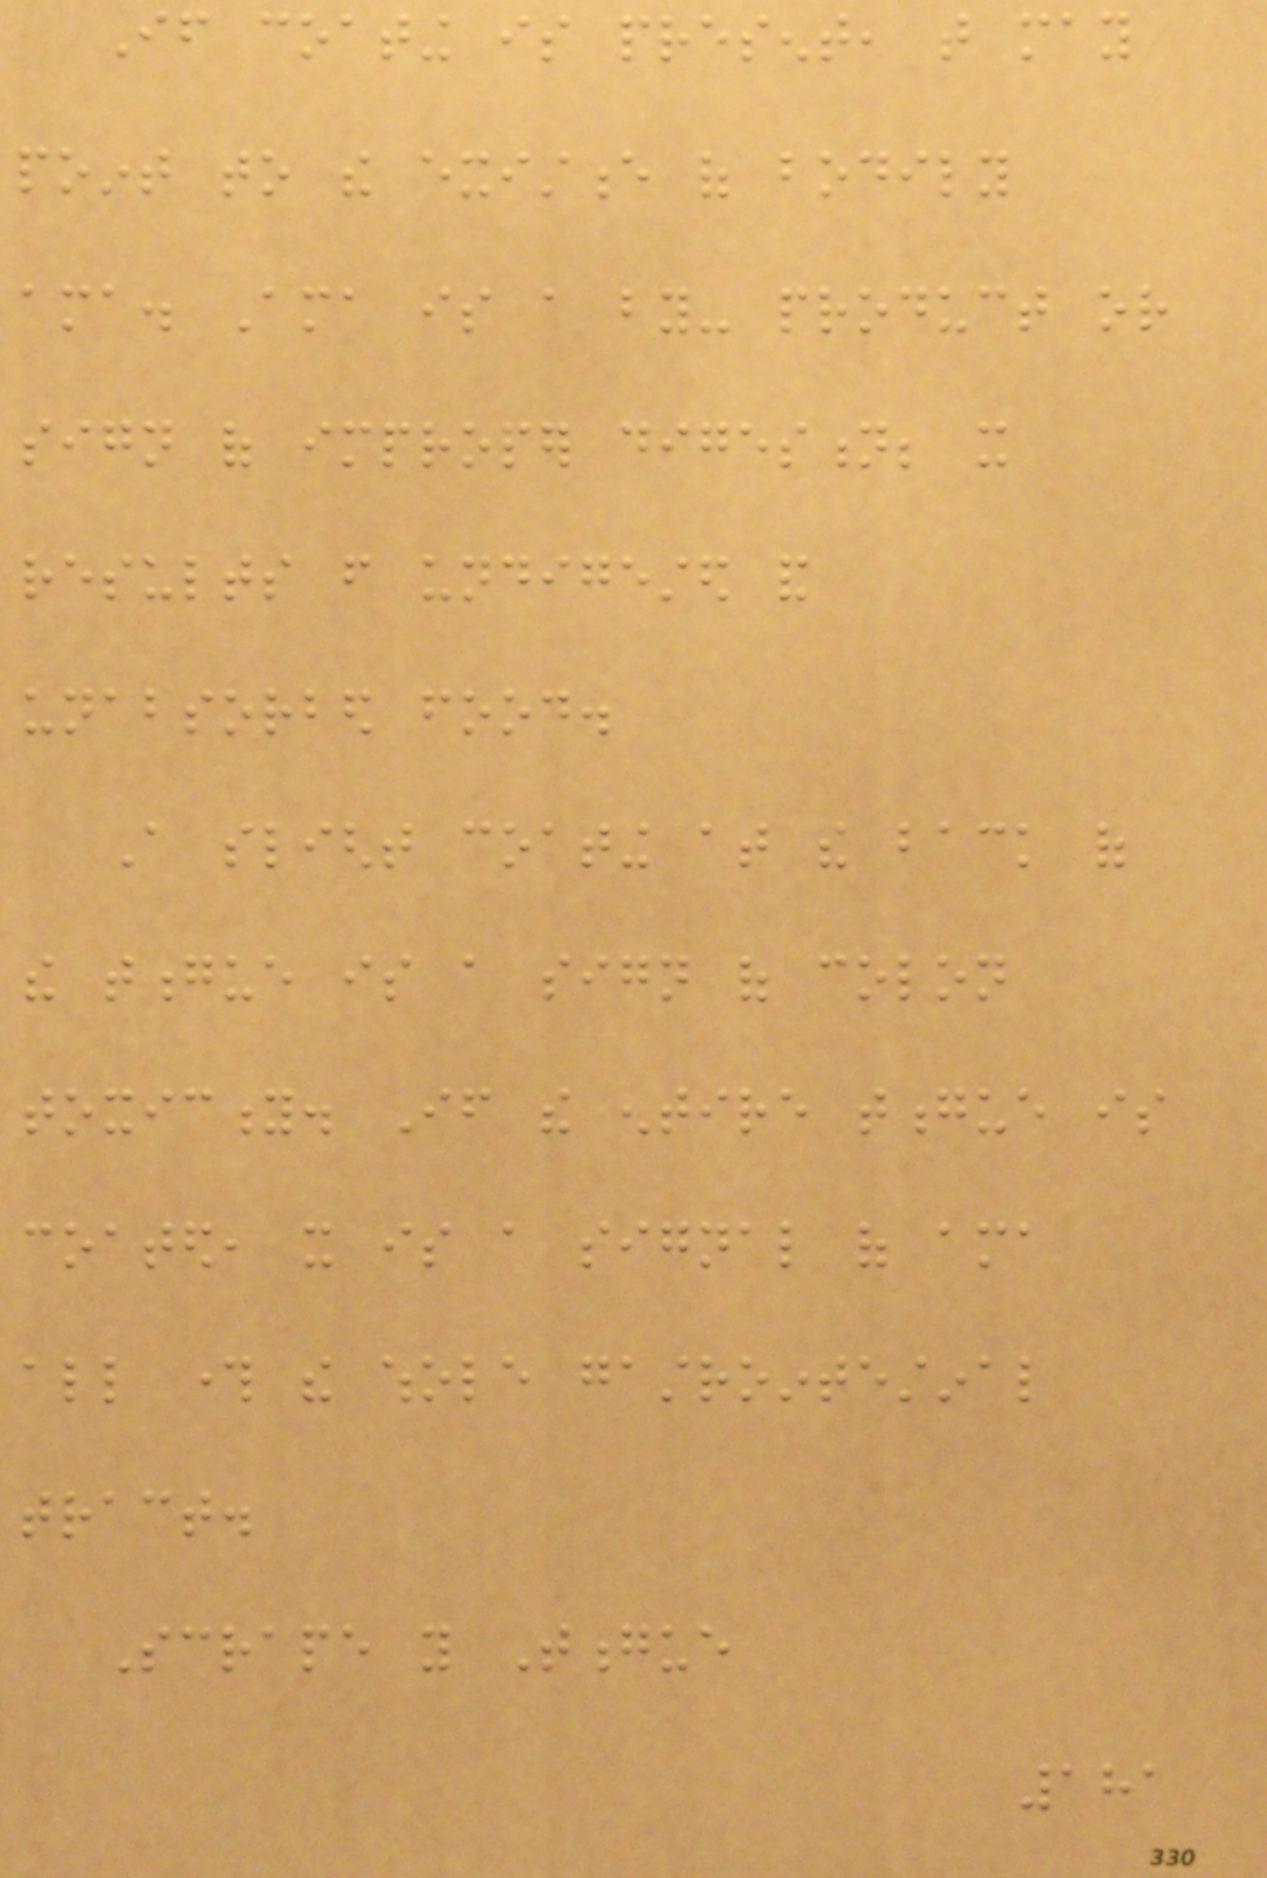If coating is present, that may
point to the existence of bodily
ama. Ama is a by- product or
sign of improper digestion; it
results from undigested and
unabsorbed food.
A slight coating at the back of
the tongue is a sign of colon
toxicity. If the entire tongue is
coated, it is a signal of ama
all through the whole gastrointestinal
tract.
Scrape you Tongue
181
